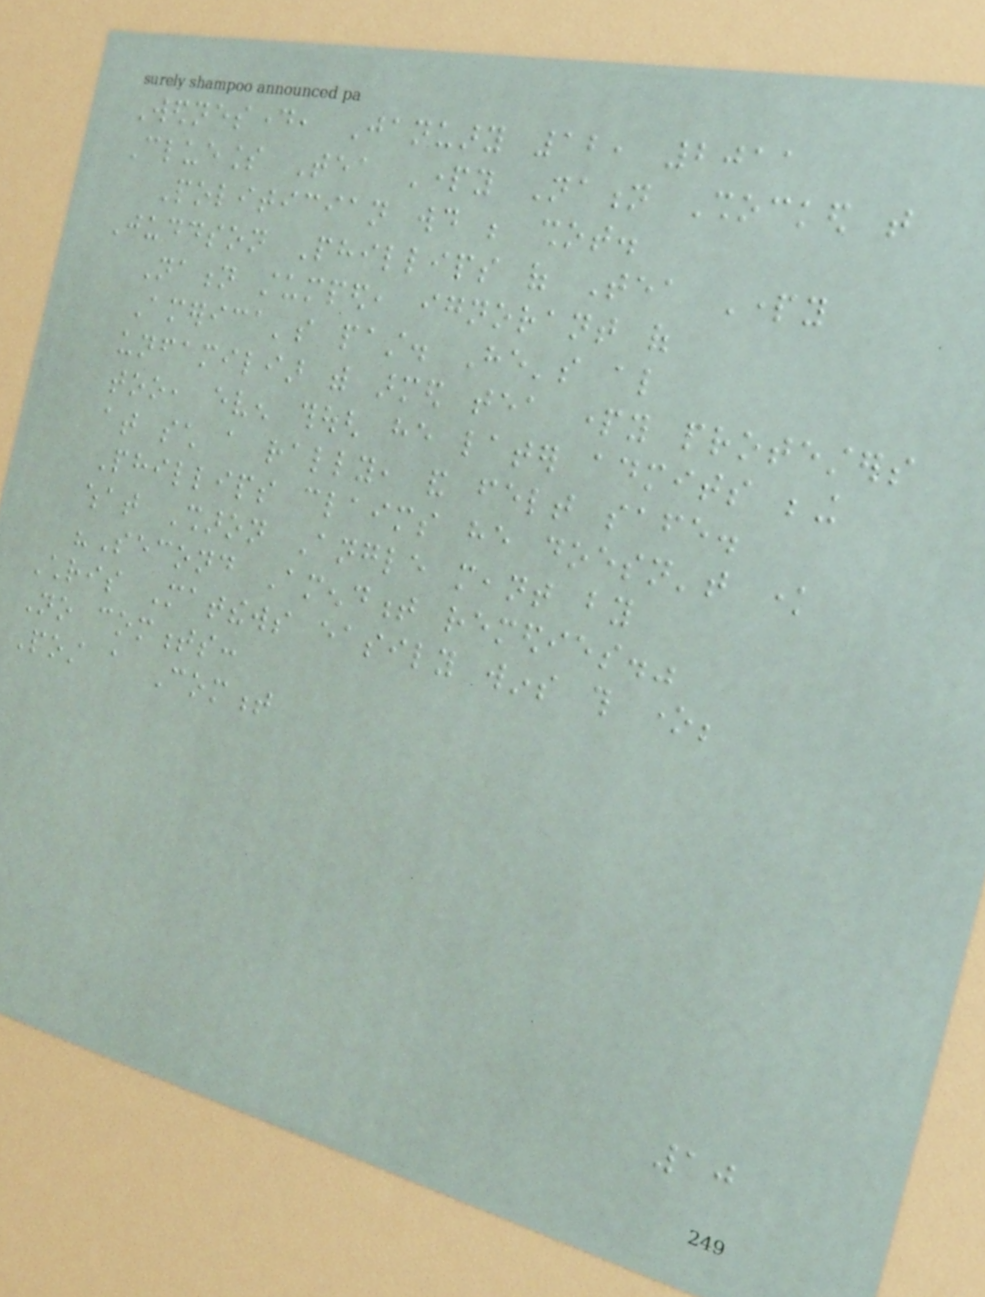Wednesday, January 12, 2011
Clueless Tea Party Nation Shocked that
Politician would be shot.
Juddson Phillips of Tea Party
Nation stumped, ignorant of
America's past. He's also
unfamiliar with armed tea party protesters
too, even though he later admits being
at such a rally, and felt safe.
Phillips claims he doesn't know
what Sharon Angle meant by
"Second Amendment remedies."
Chris Matthews easily wins this one;
No comments:
Post a Comment
10
